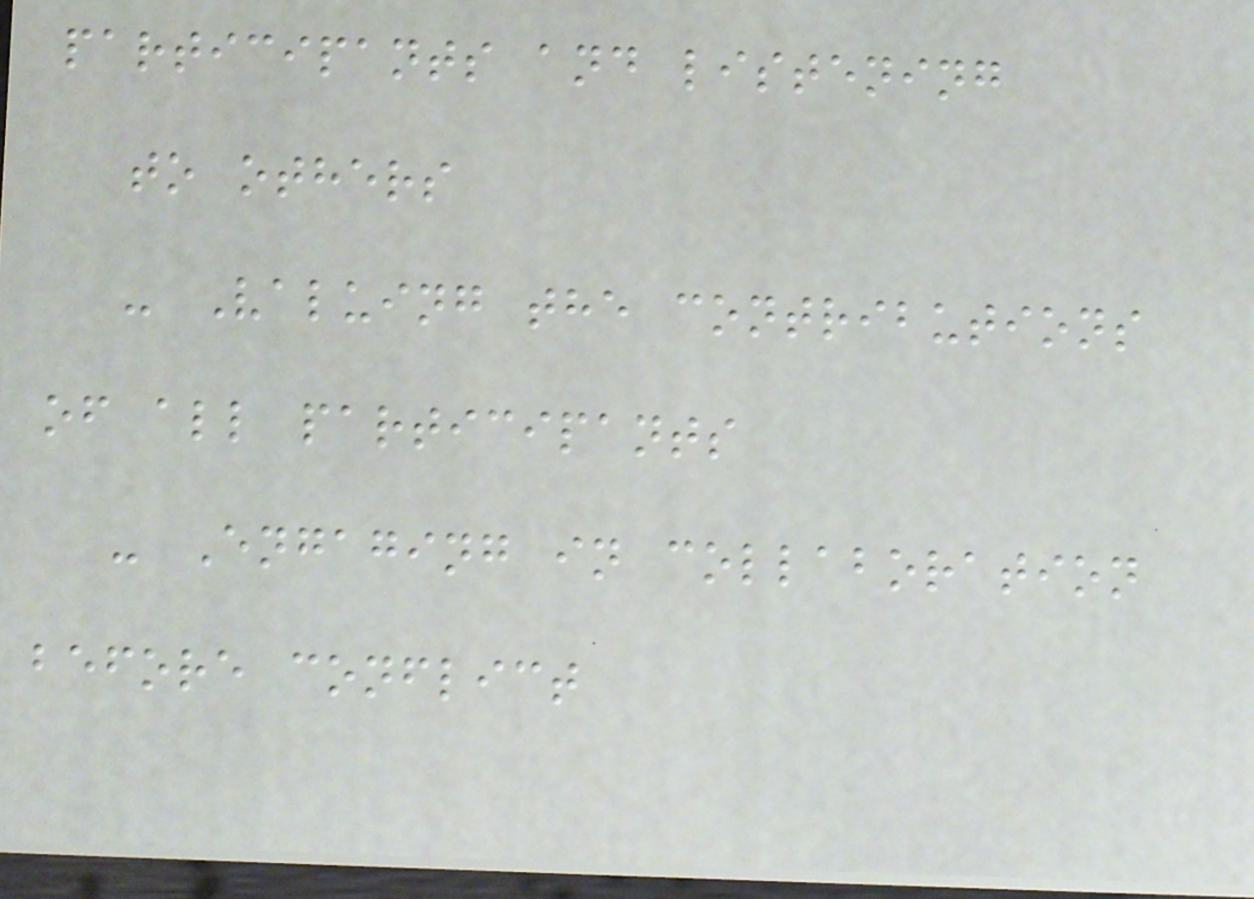participants and listening
to others
- Valuing the contributions
of all participants
- Engaging in collaboration
before conflict
